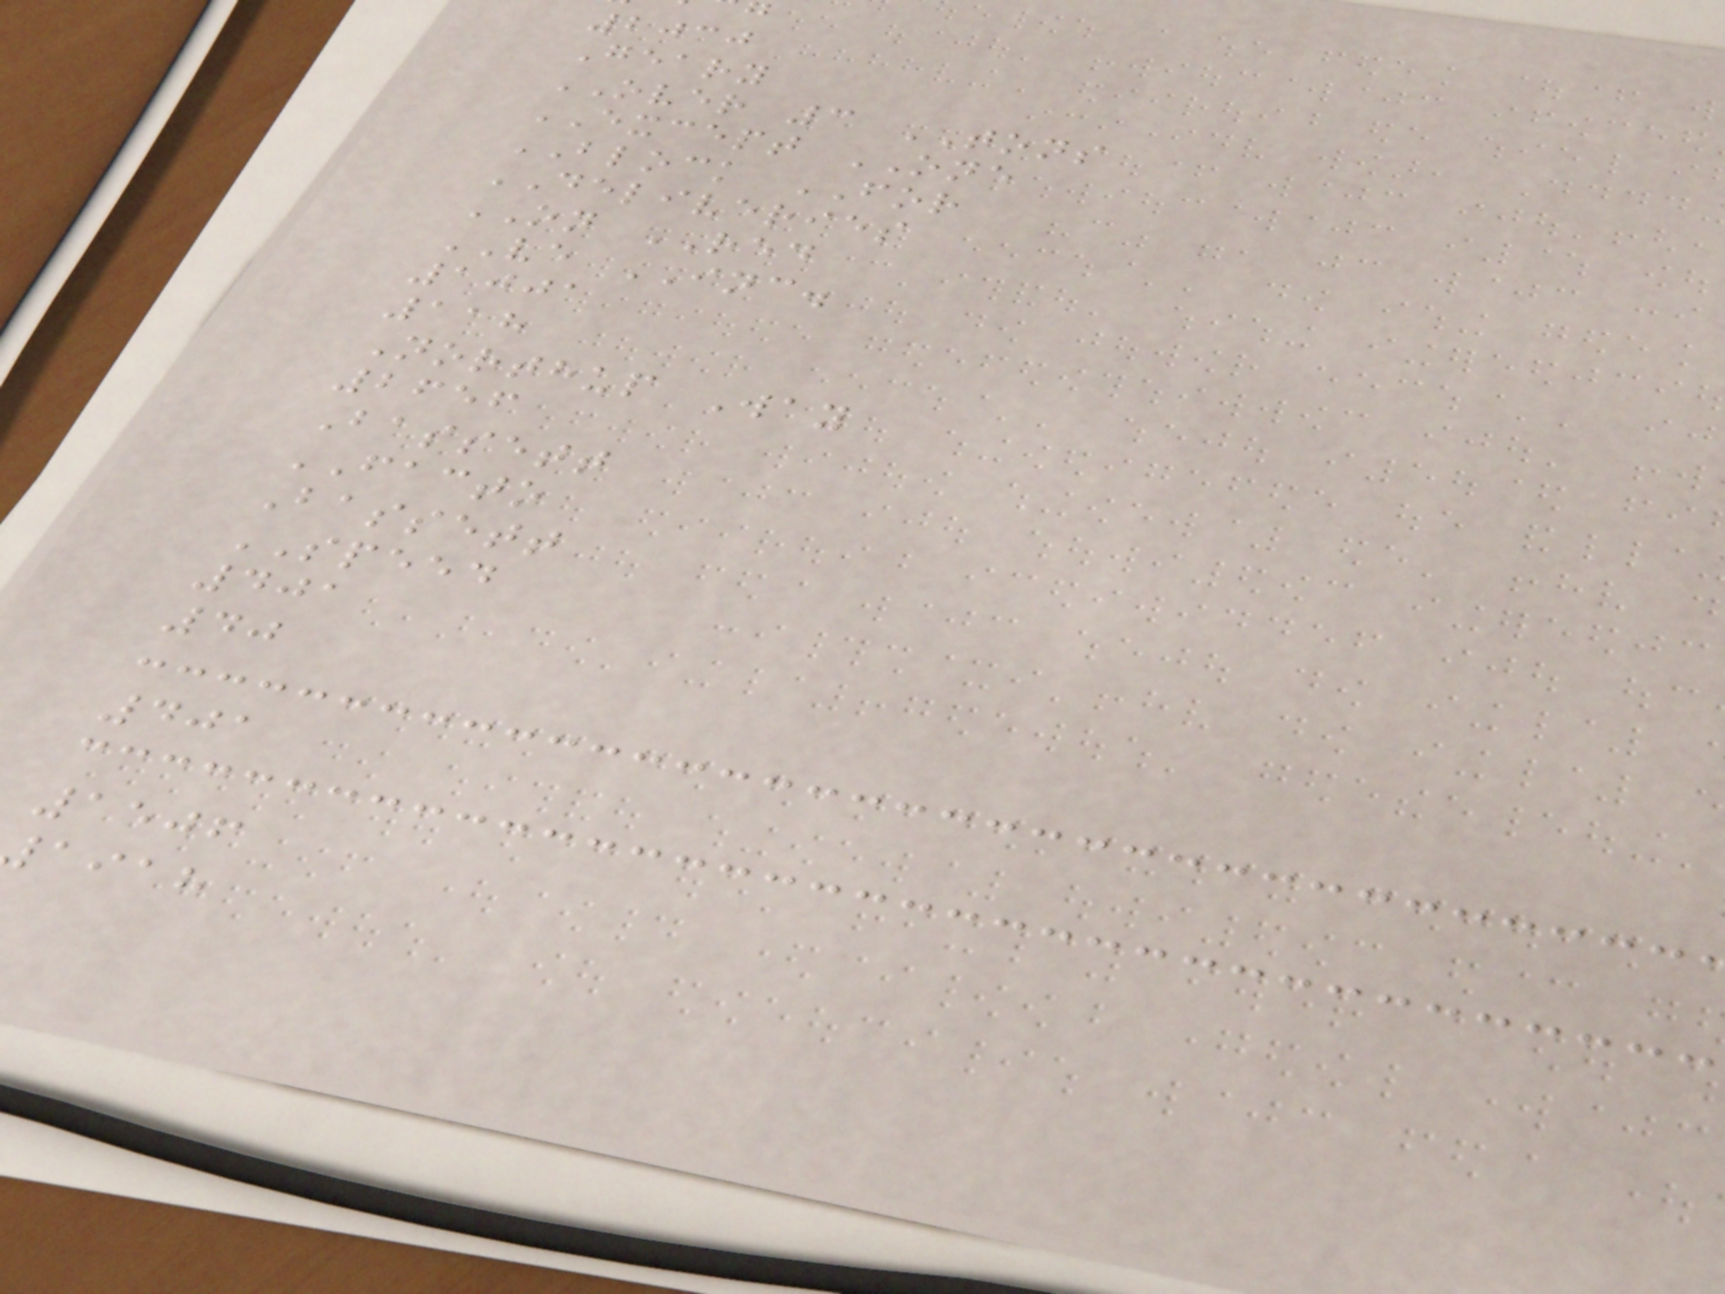2030
Geary
OVER 3 TONS
EXCEPT ONE
BLOCK FOR
DELIVERIES
ON RED
VE INC.
1001
118
Northup Way
2656
Bassett
FACTO
Bassett
SPEED
401
40
401
1506
aiah
